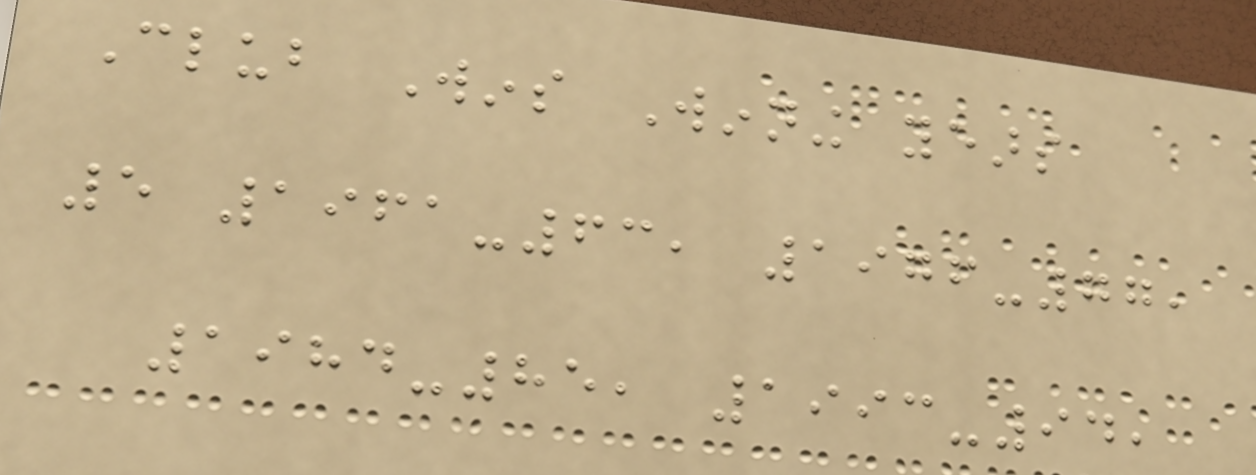Club Wins Winning years
5 1961-63, 1976-77,
1984-85, 1993-94,
